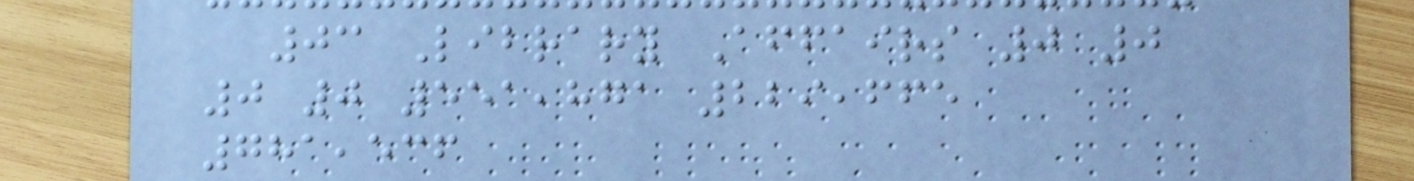03 Library Affairs 0 0
0 0 551,871 229,665
781,536
